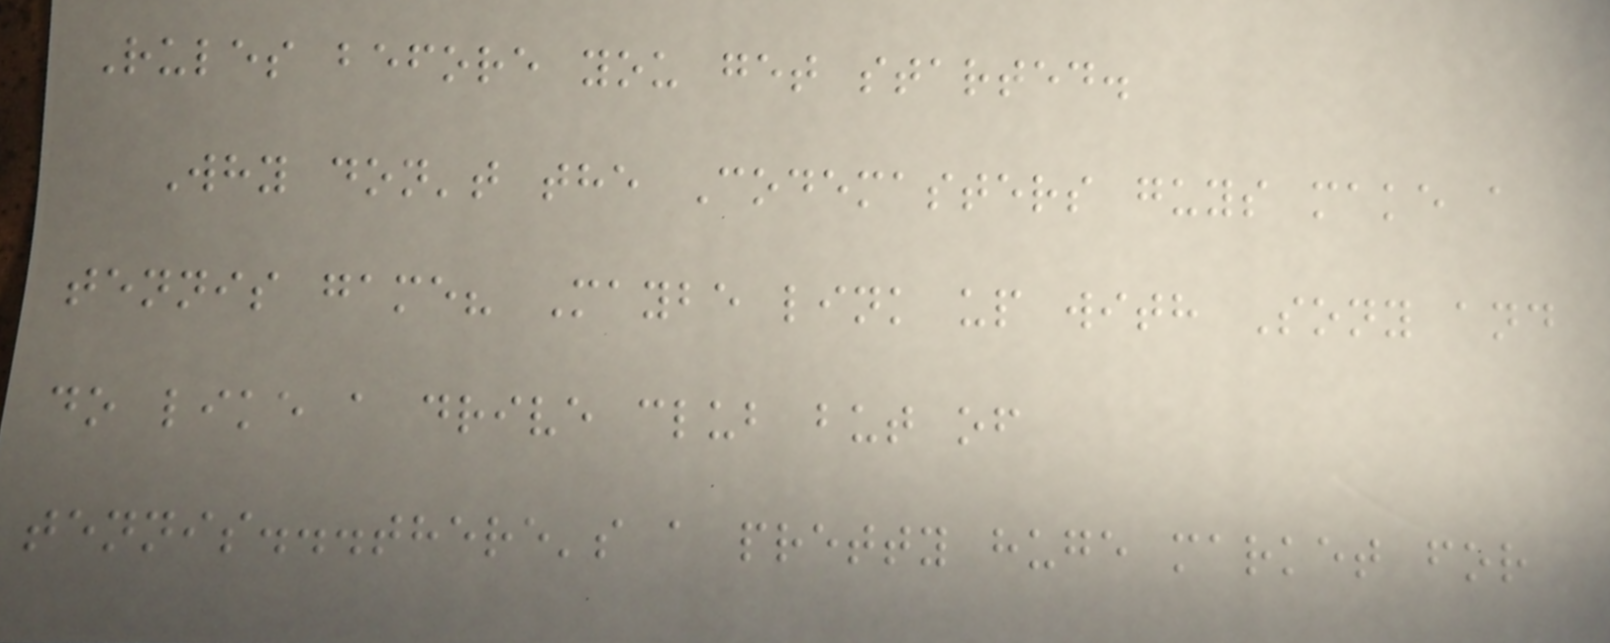Rules before you get started.
Why don't the Codemasters guys make a
tennis game? Maybe link up with Sony and
do like a drive club but of
tennis...there's a pretty huge market for
